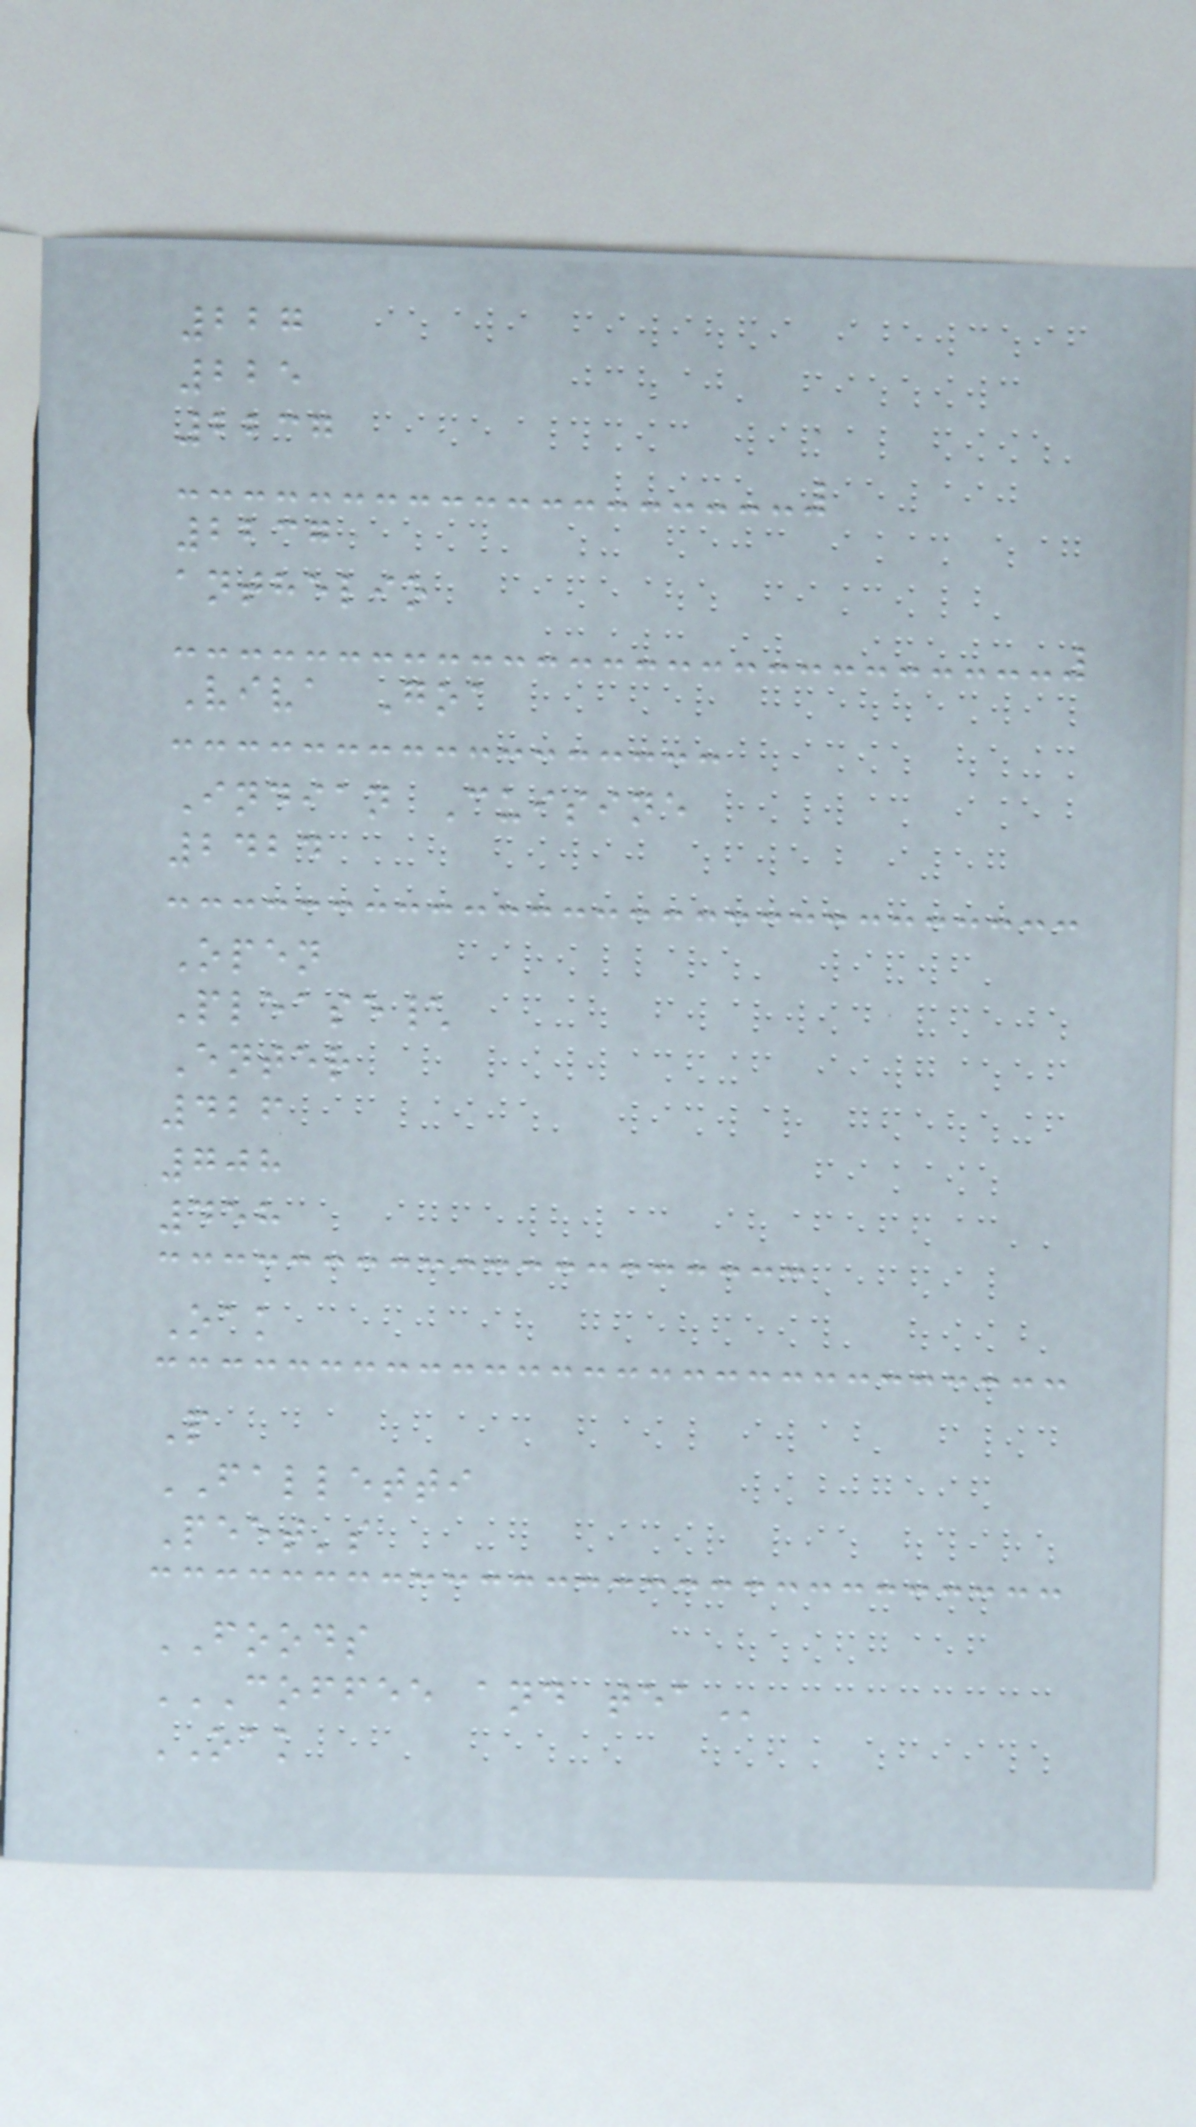227
225
2237
2237
anthelio
Viva Goa
Indian Cuisine
2424
Open
Please\
Enter
426
708
458
Oak
P
FALLETTI
Peet's
FOODS
COFFEE AND TEA
OAK
